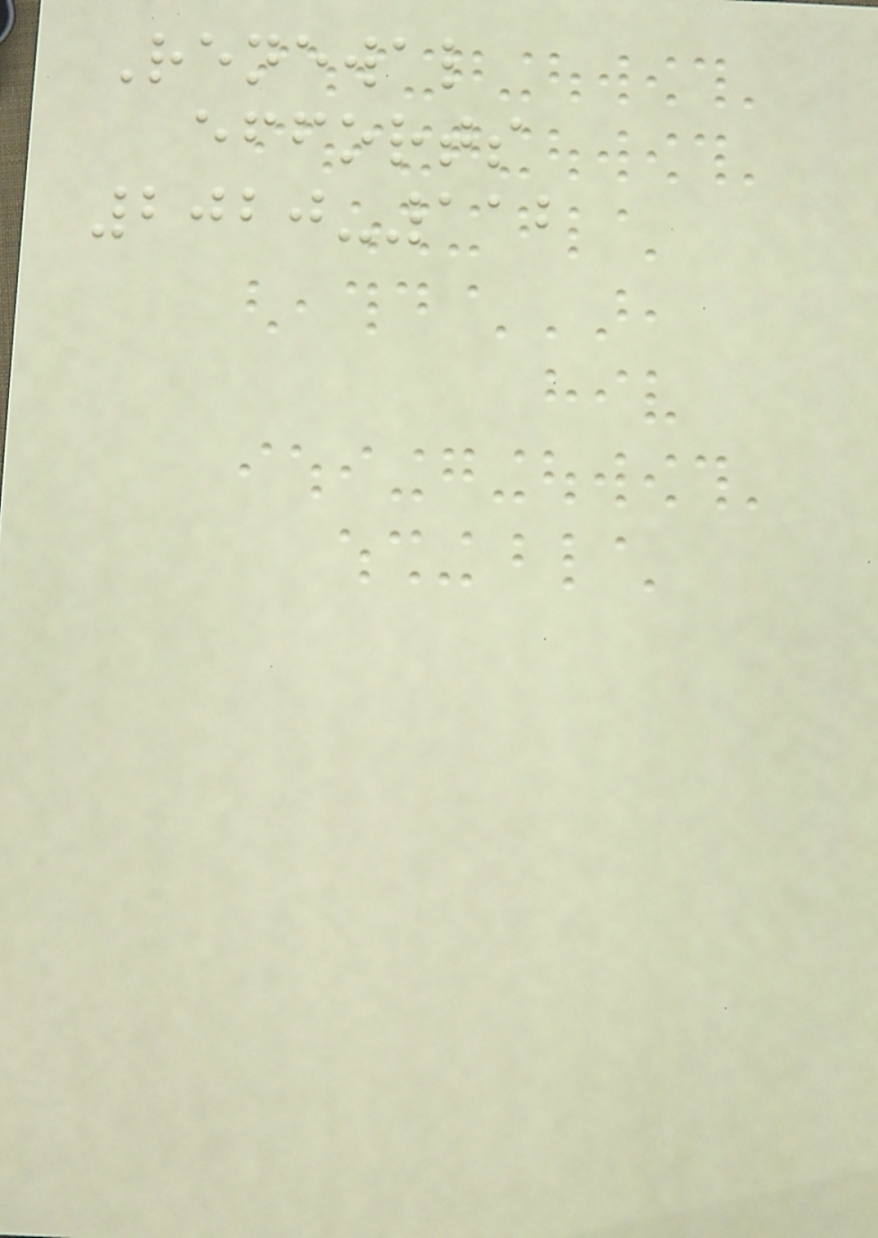Renewal
efforts
2020-112
